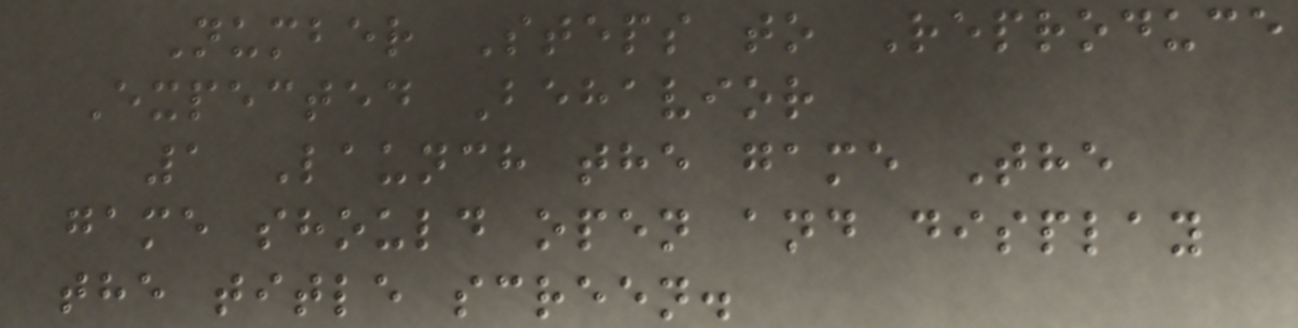Number Steps to Reproduce
Expected Behavior
1 Launch the game The
game should open and display
the title screen.
